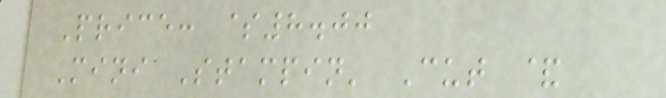Price: $8.00
Mini Stampin' Cut &
